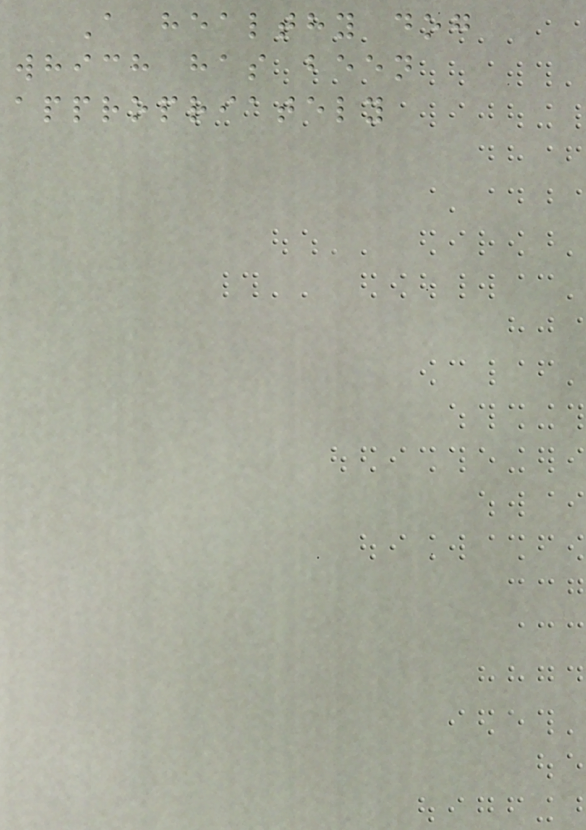A healthy dog
which has been
appropriately
